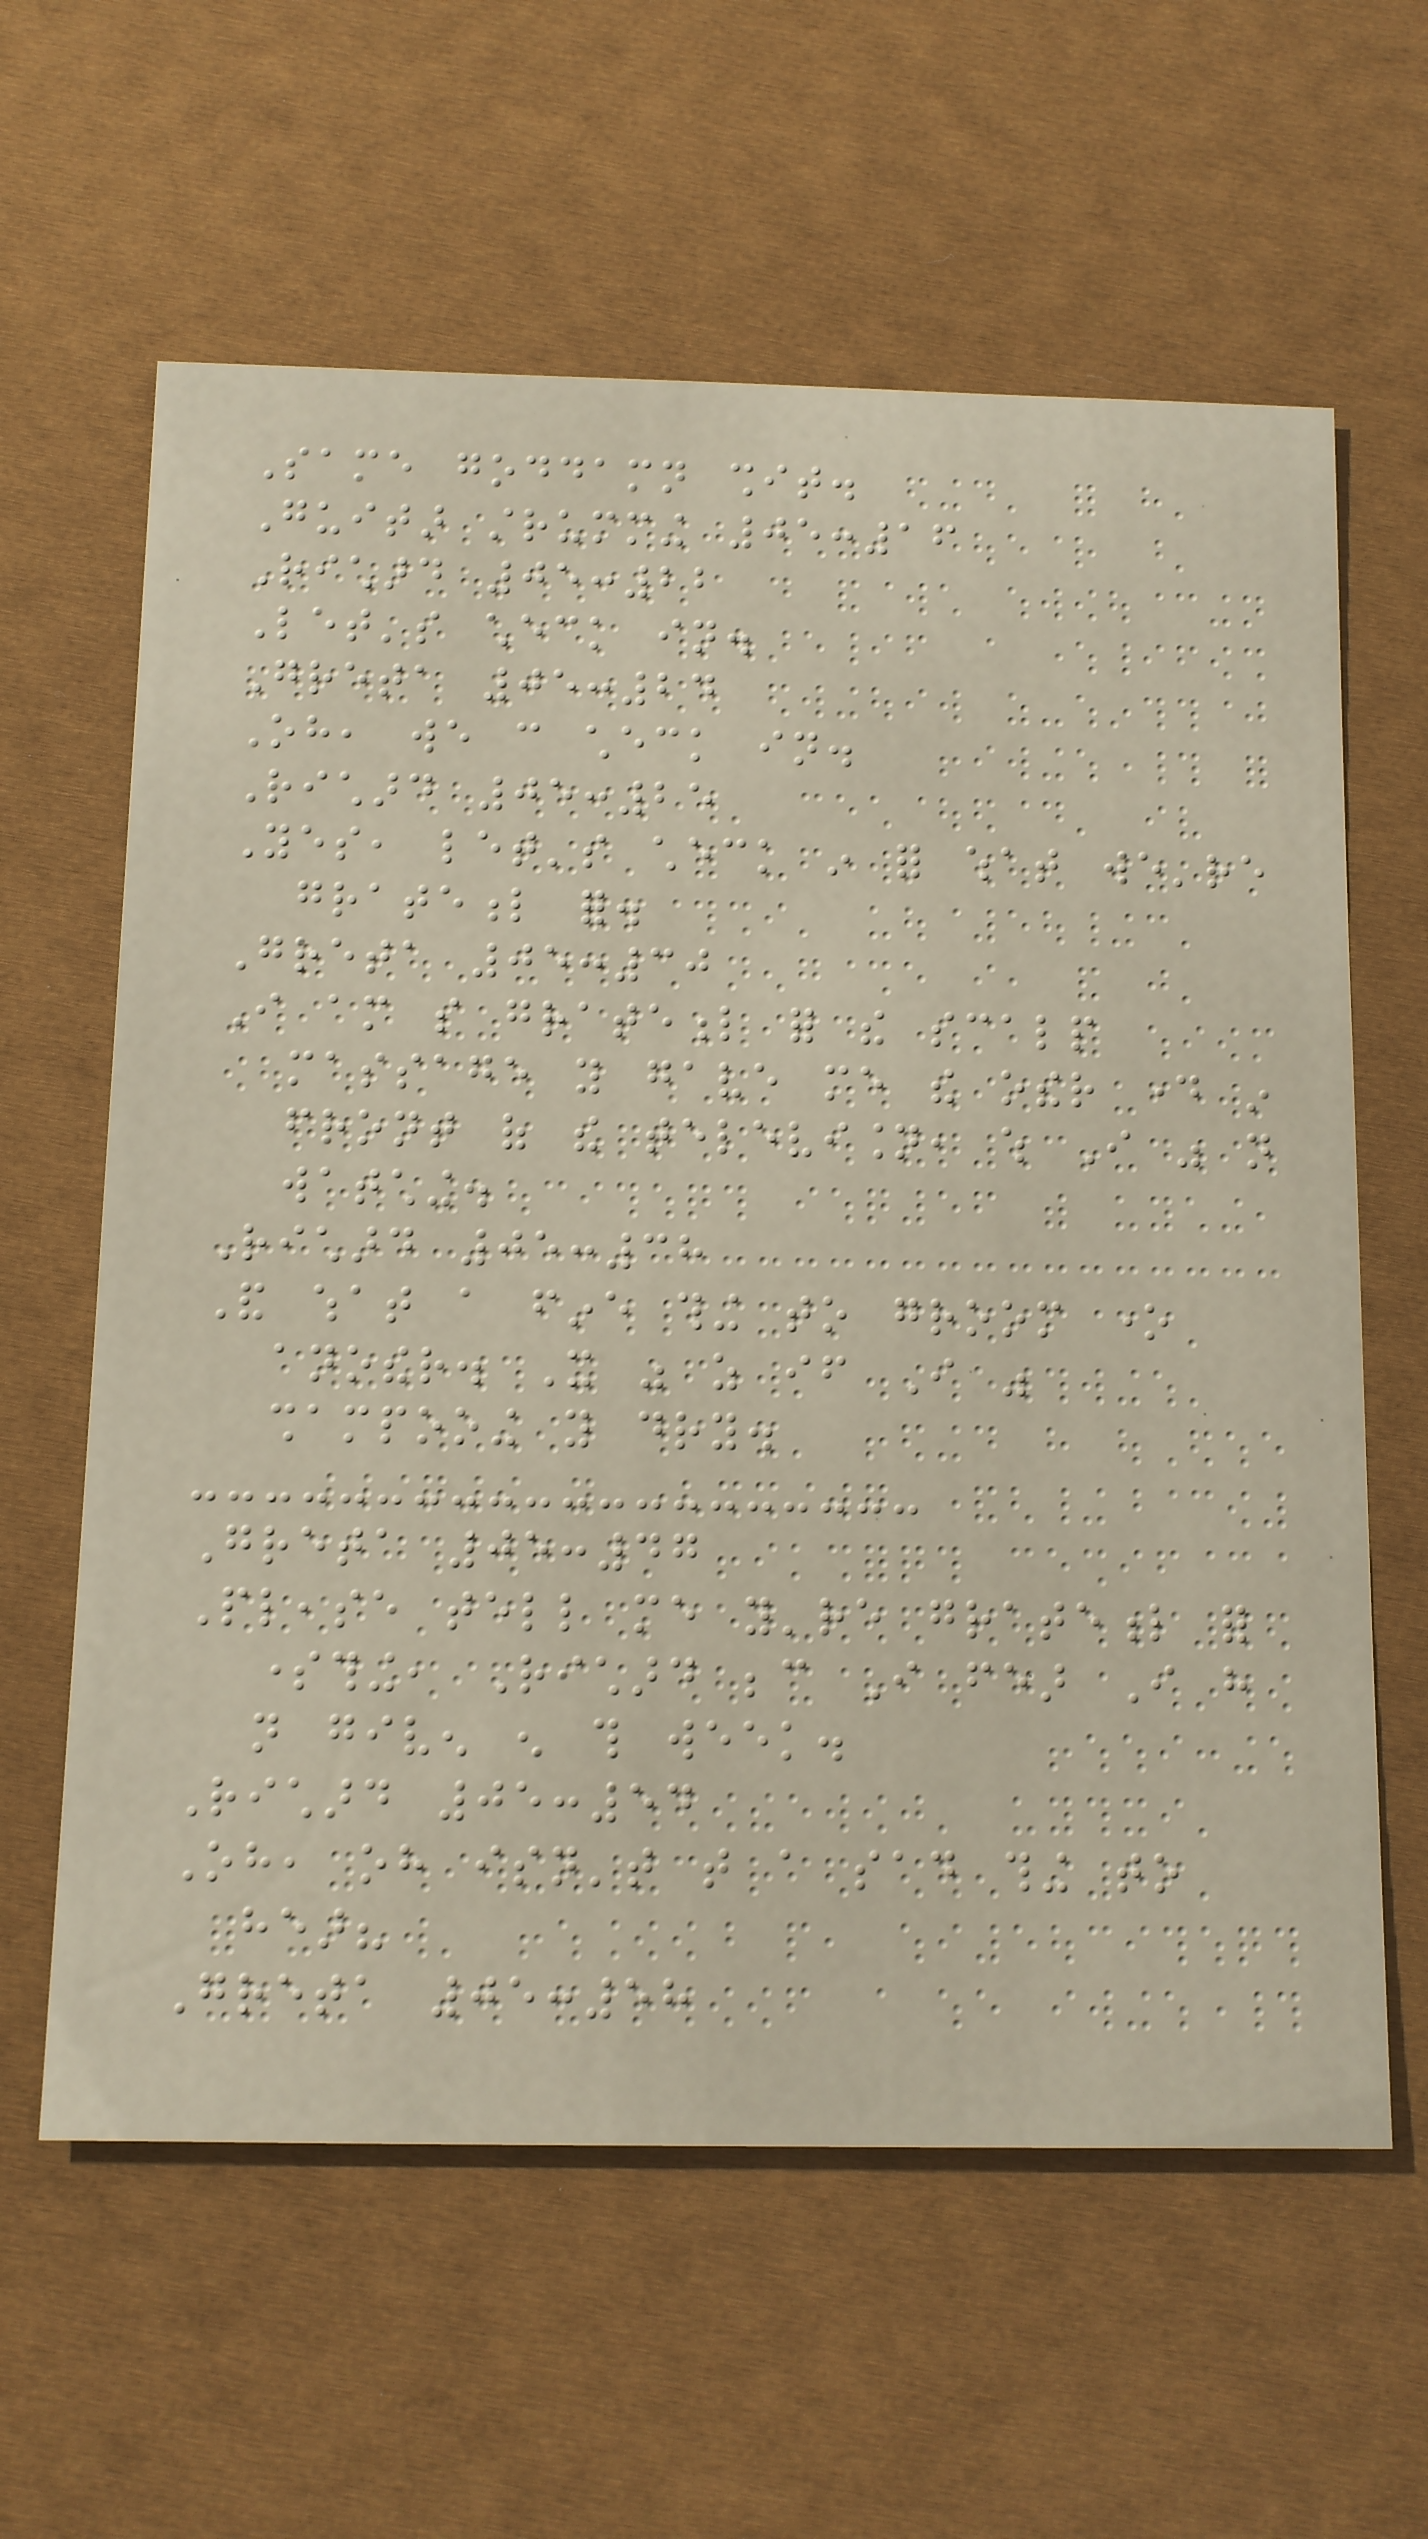Same goddamn shit.
Guitar strumming 05:16
Richard 05:22
Let's check in.
Greta 05:24
Oh, we can check in.
Richard 05:25
Yes, let's check in for what we're
grateful for.
Greta 05:30
I am so grateful for the scalp
massage you gave me the other day in
front of the television, which I was not
watching.
Richard 05:38
And what a fine thing to groom one
another. It was as if I was
shampooing you dry.
Greta 05:47
Please tell me you're grateful for
something, Richard because I fear I have
not given enough this week.
Richard 05:54
Oh, oh isn't that a sad thing to
hear?
Greta 05:58
